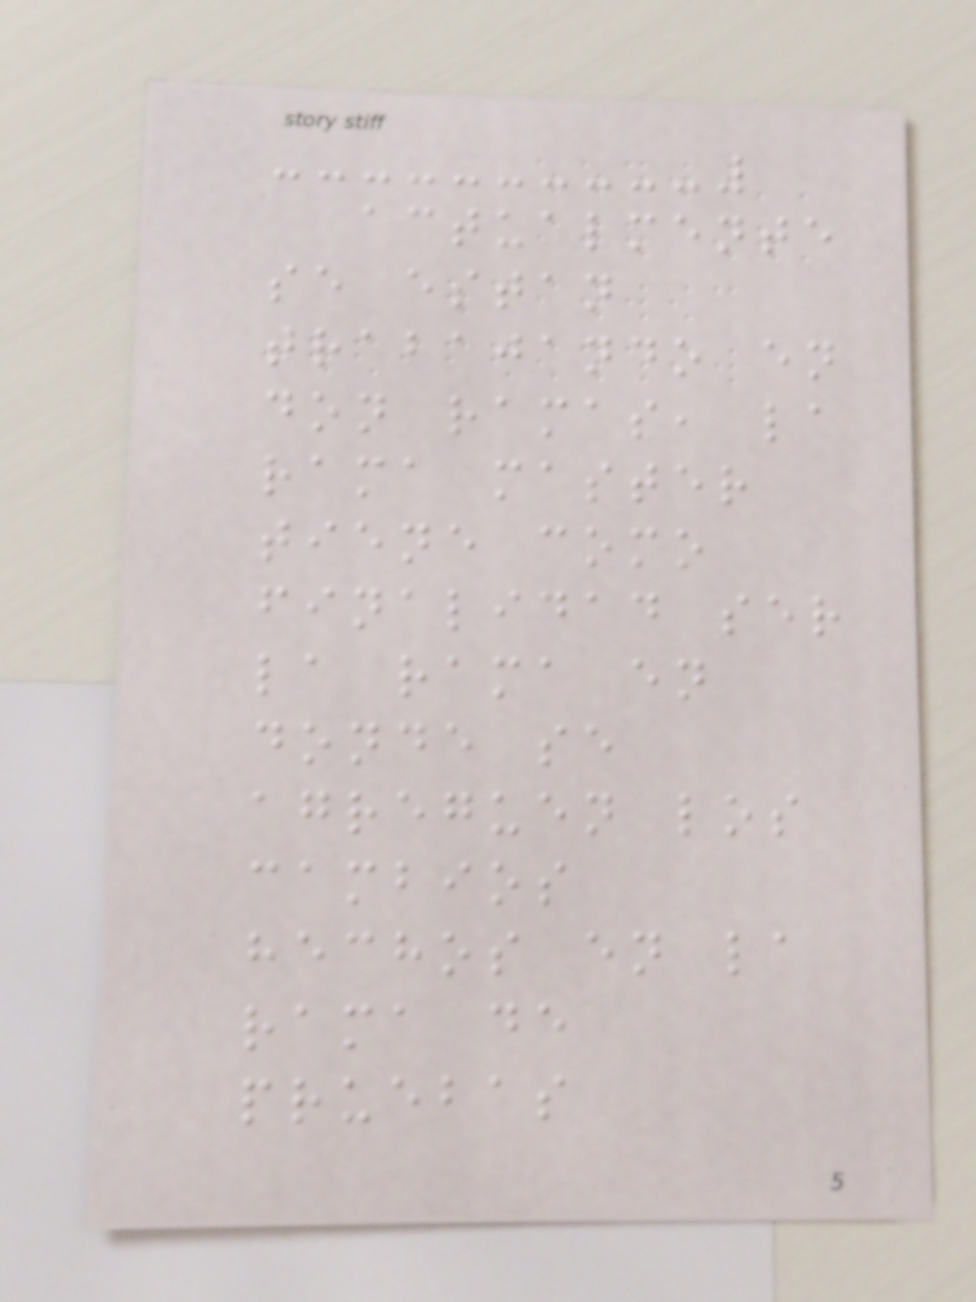actualmente
se estan
trabajando en
don ramas, la
rama master
tiene como
finalidad ser
la rama en
donde se
agreguen los
cambios
hechos en la
rama de
pruebas
